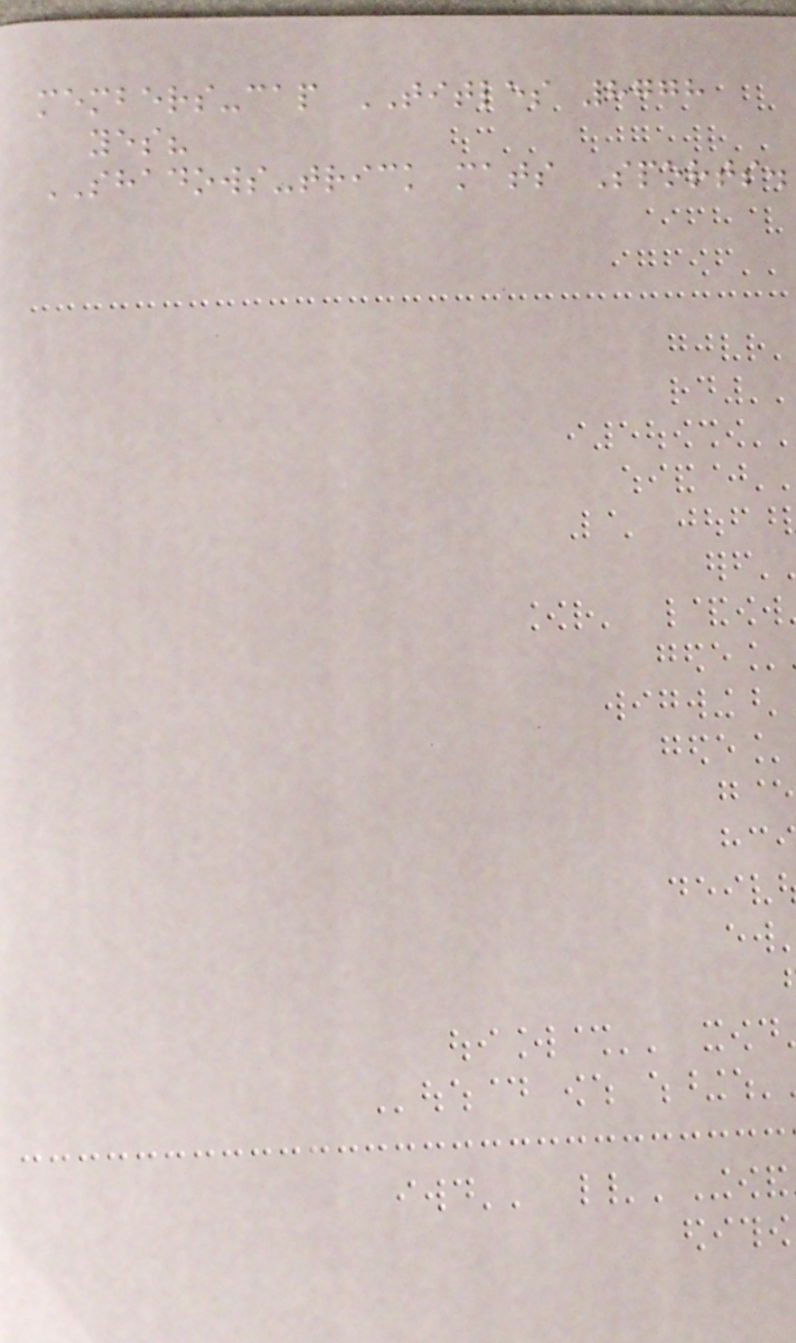members-cap TITLES 8778
yes?
SHADOWS-trick mats Sports.
